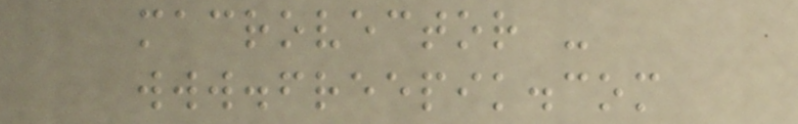macrovector -
www.freepik.com
